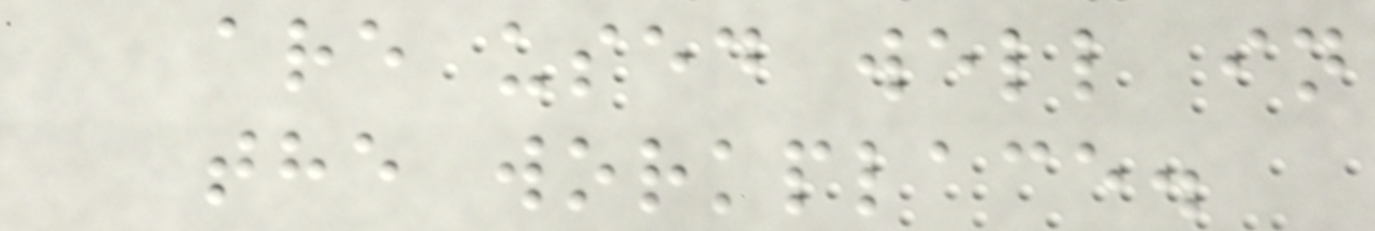are used well in
the workplace.
